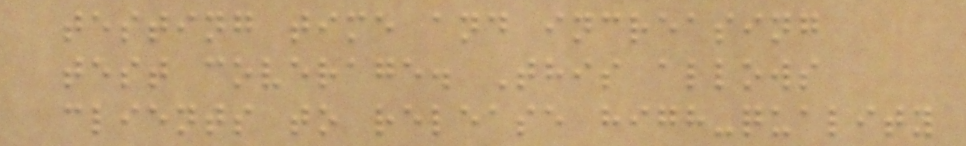testing time and increasing
test coverage. This allows
clients to release high-quality
